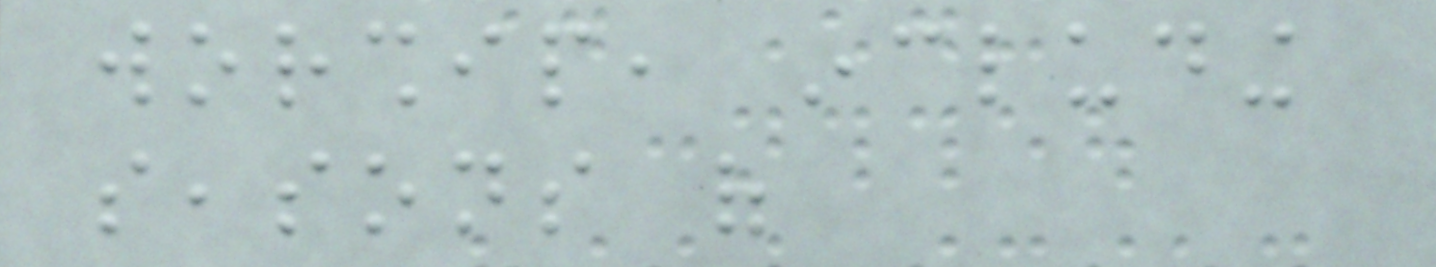worship, including
seasons of
